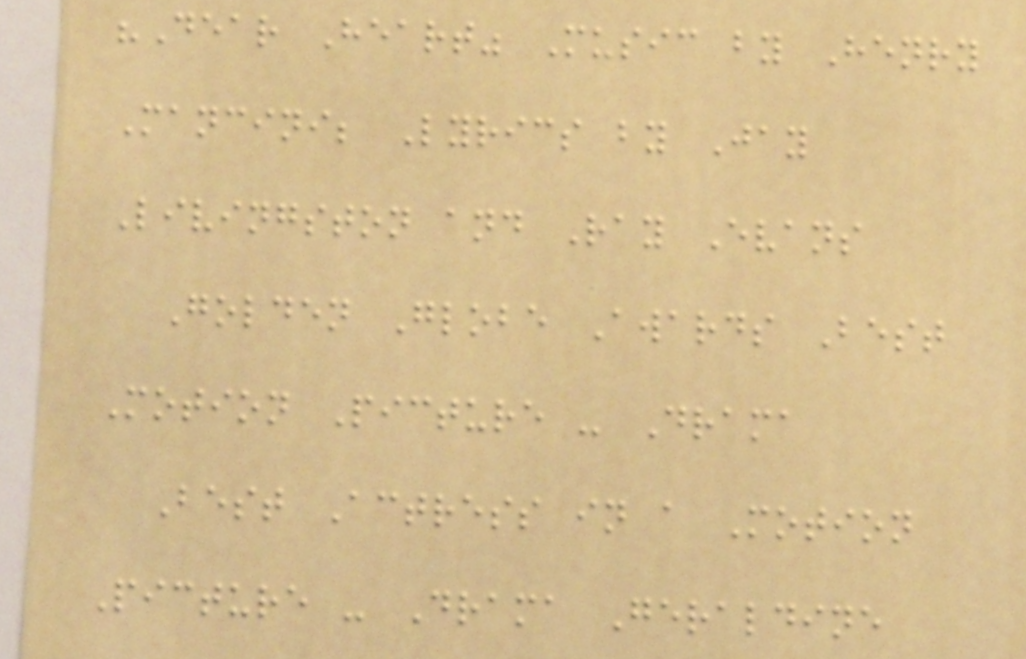"Dear Heart" Music by Henry
Mancini; Lyrics by Jay
Livingston and Ray Evans
Golden Globe Awards Best
Motion Picture - Drama
Best Actress in a Motion
Picture - Drama Geraldine
